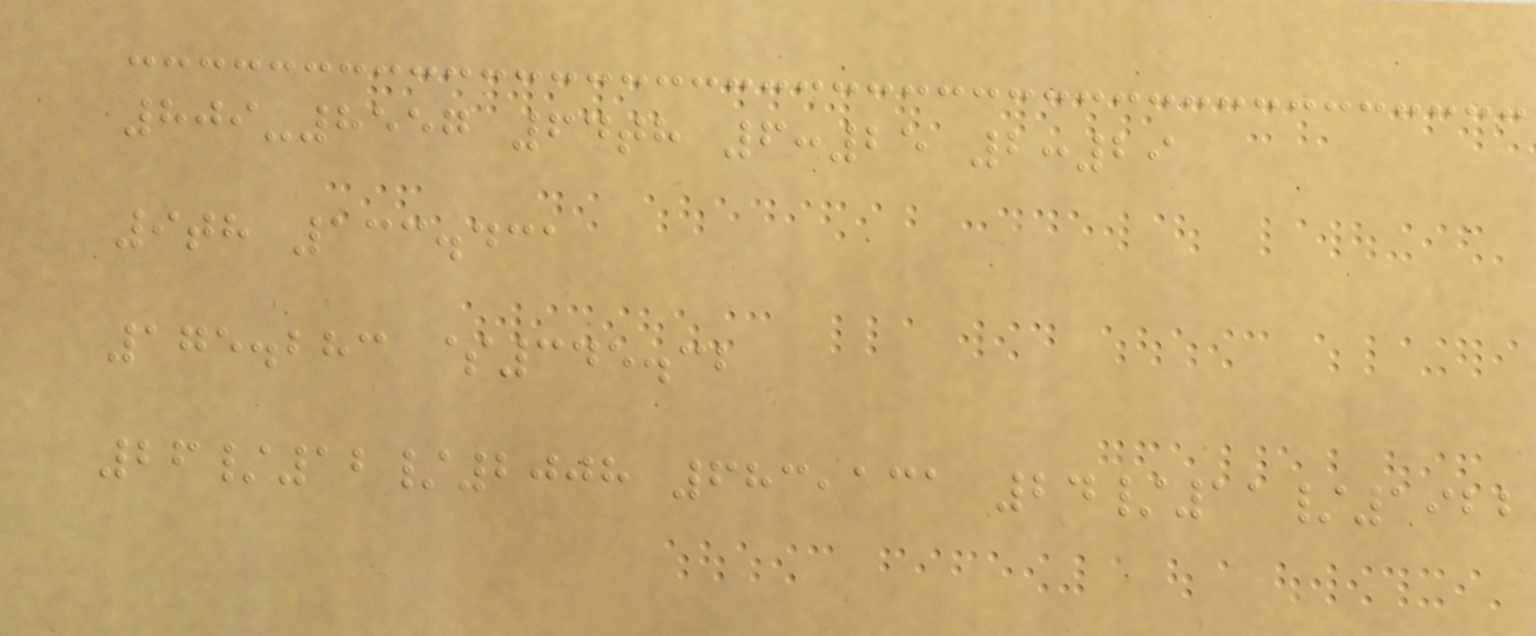809-8557 64th 6:25 2:29
9th 133.431
175.283 $345.32
26/12/2008 683,131 24/11/1922
